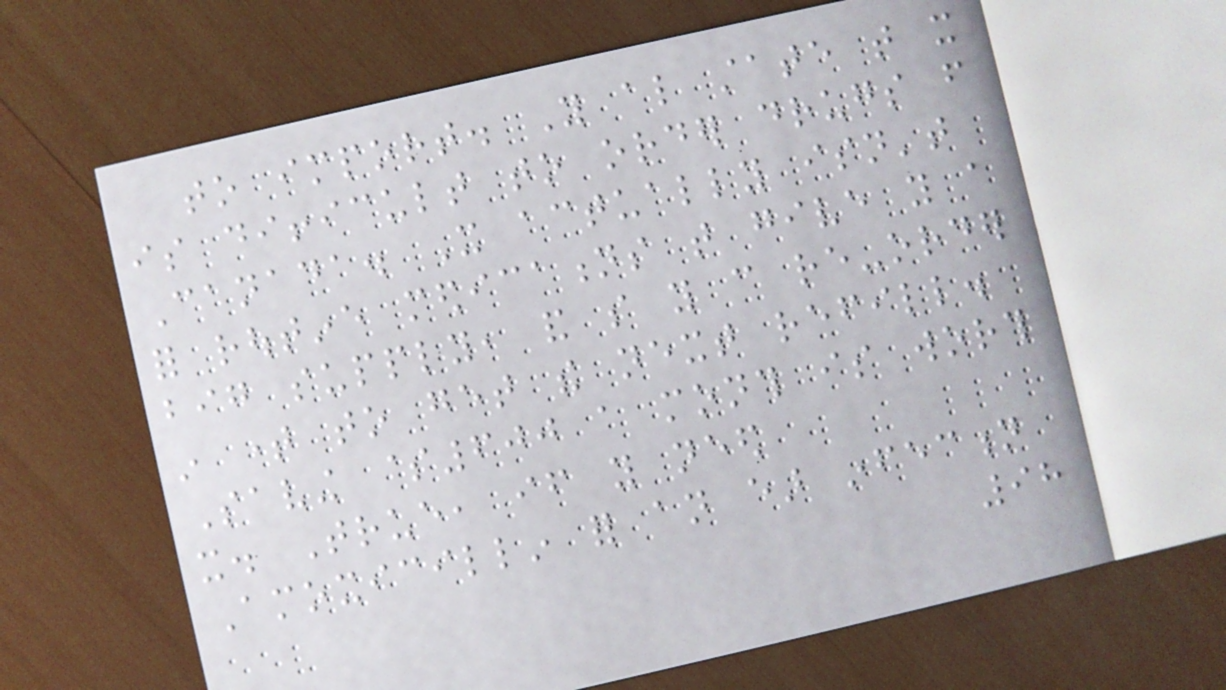to import. You also state that it
is difficult to order drugs from
Canada. It actually isn't
for routine medications that give you a
big supply, and so you can re-order
in time to get the next refill.
Saving $600 a month is worth
it. True, if you need
Amoxicillin for an ear infection
98
